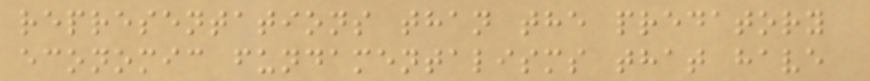representations than the predatory
economic fundamentalisms that have
